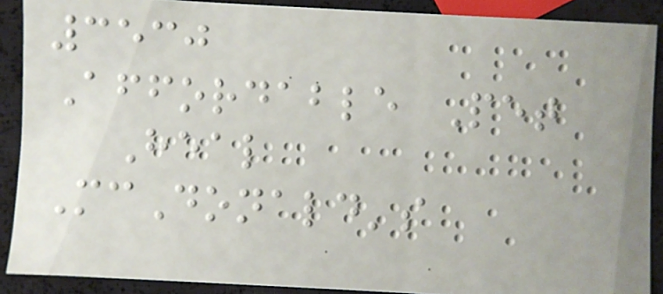3530
Affordable Pet
Heal
McDonald's
